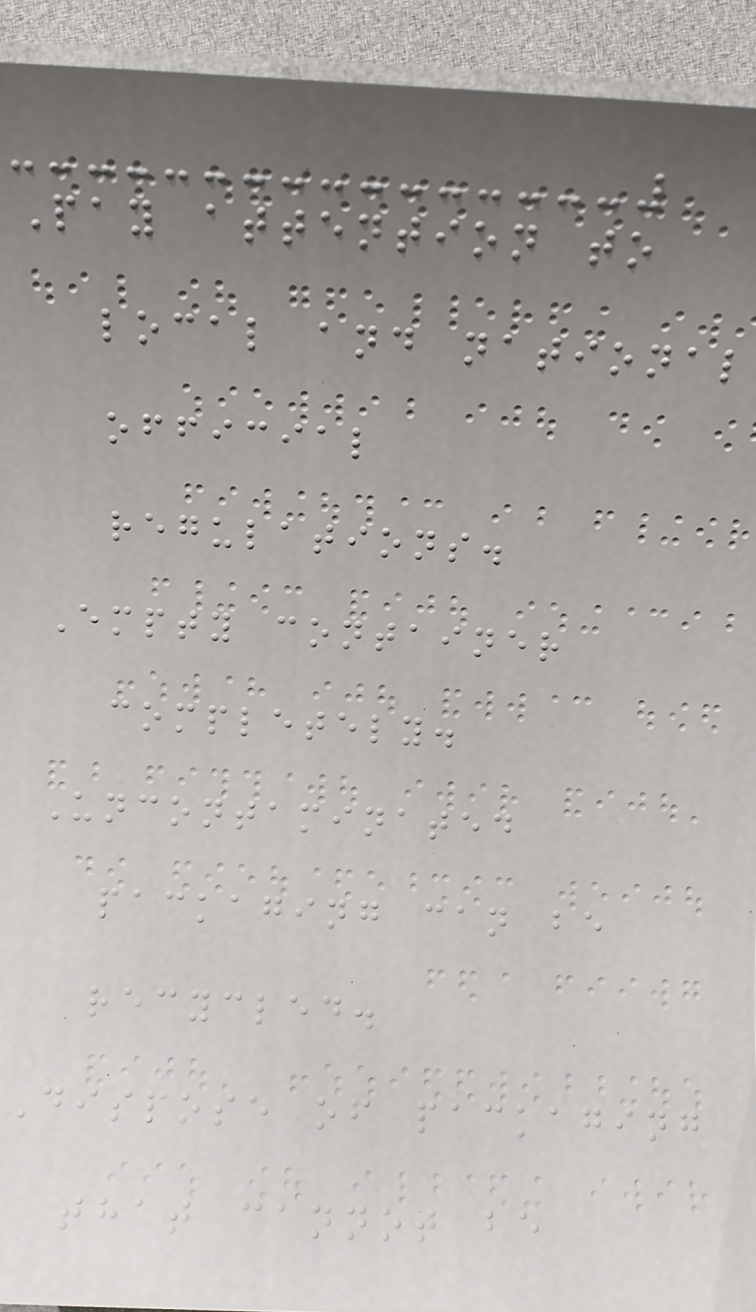Pay attention to
local and national
official
regulations.
Empty container
completely.
Uncontaminated
packaging can be
recycled.
Dispose of packaging
that cannot be
